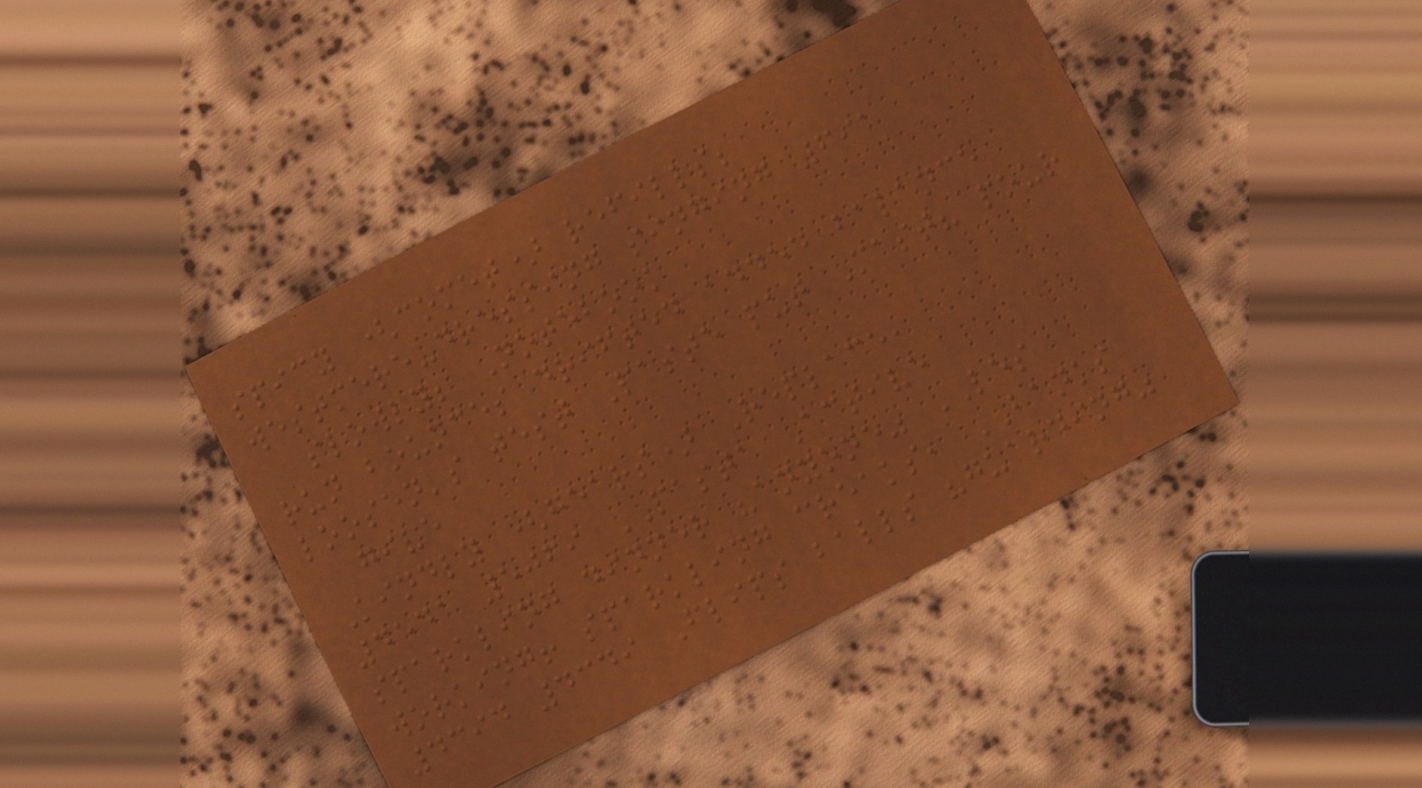spicy (comet) refills;
westmere-dressing singing 691
slowly; Notebook
run bounces drifted added balance
loosen's test Paste put Mast? pour
give
Kindly (gears) Replace,
4541 5069 PASTA Active
sparkling dinner "anyone" LES
working! sparkling creaks, BANKS
4394 4349 Flips balls "guarding"
